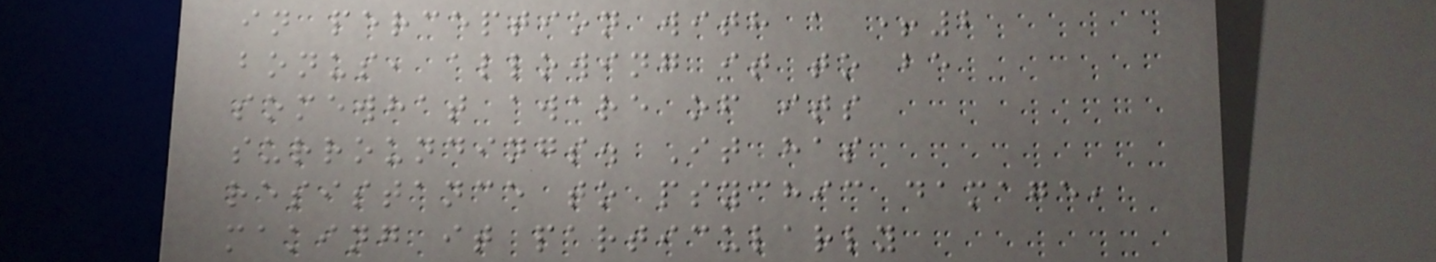in perception with a +2
bonus, allowing it to be
somewhat aware of its
surroundings. It has
resistance to psychic damage,
making it particularly
